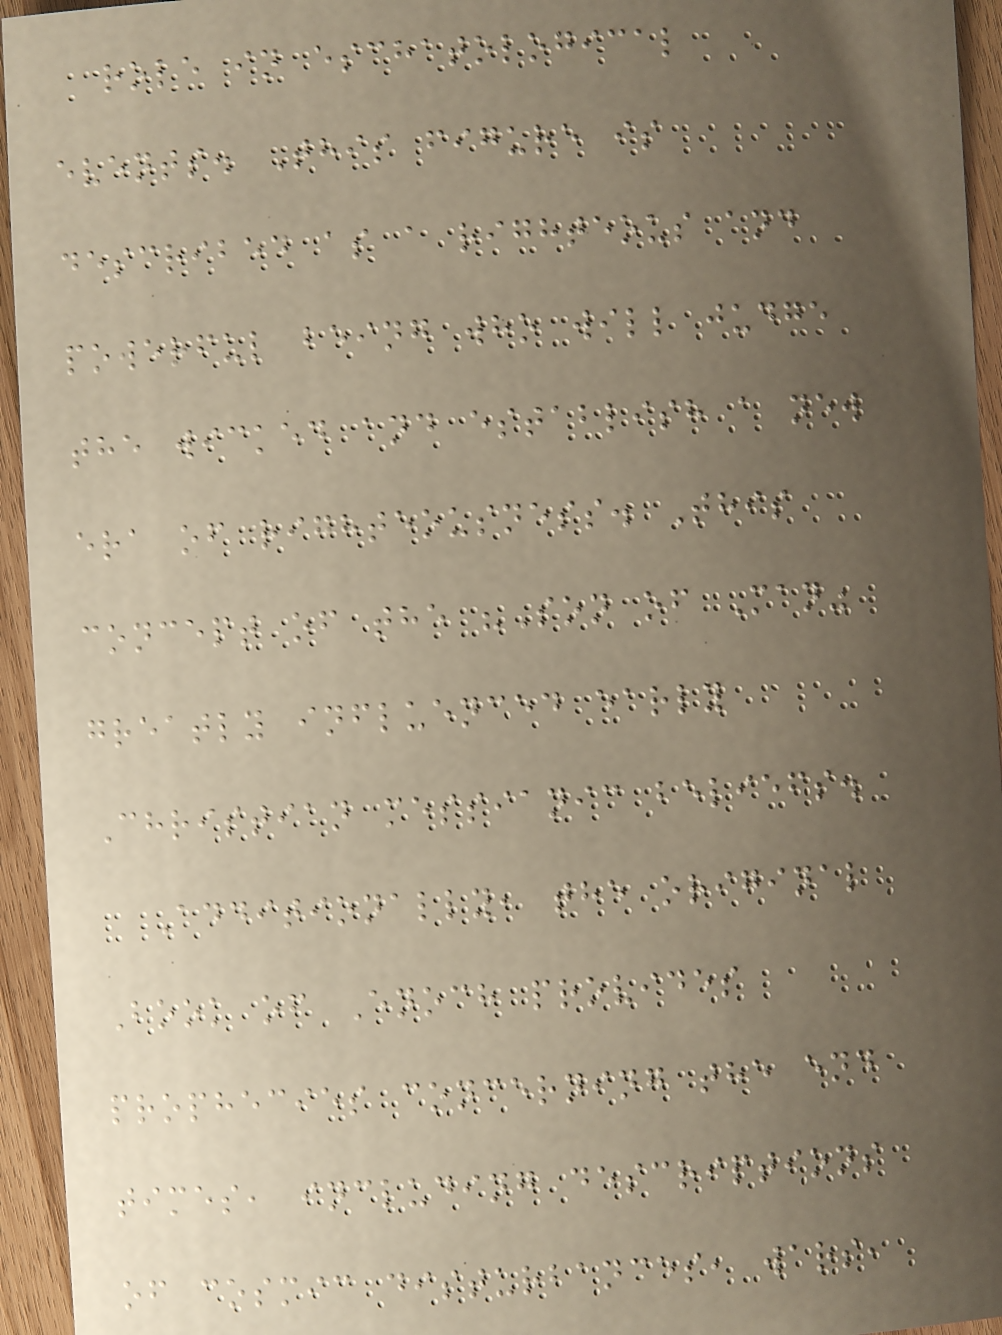role in eschatological
events. This figure is
described as a righteous and
powerful being who will judge
the wicked and establish a new
era of righteousness. This
concept of the "Son of Man"
greatly influenced early
Christian messianic beliefs.
Additionally, the original
Book of Enoch provides
prophecies concerning the end
times, including descriptions
of cosmic disturbances, wars,
